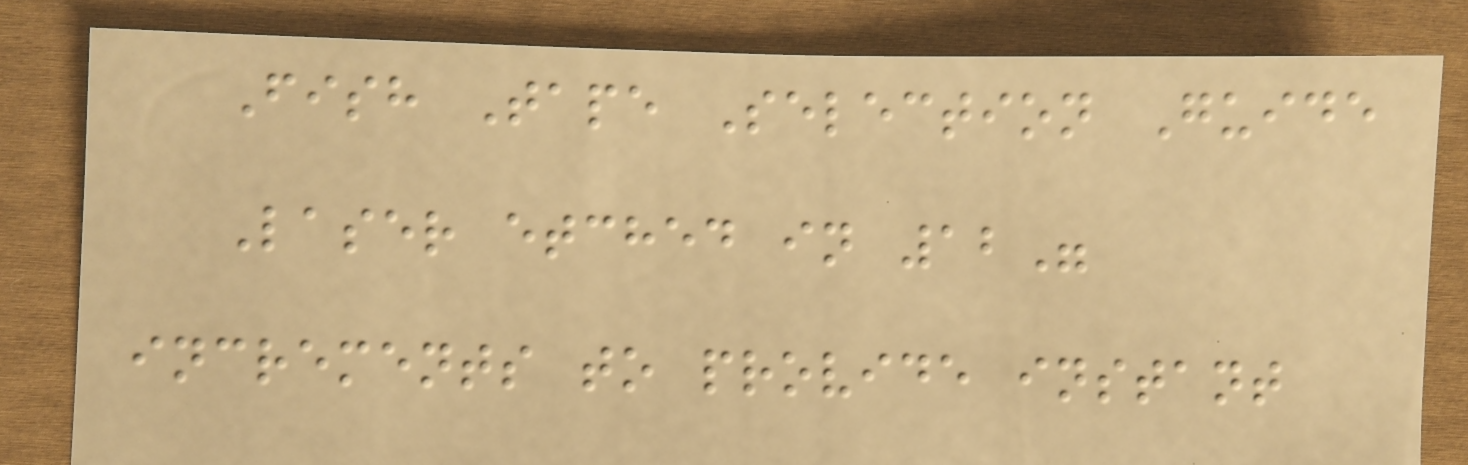Fish Tape Selection Guide
Laser etched in 12"
increments to provide instant
